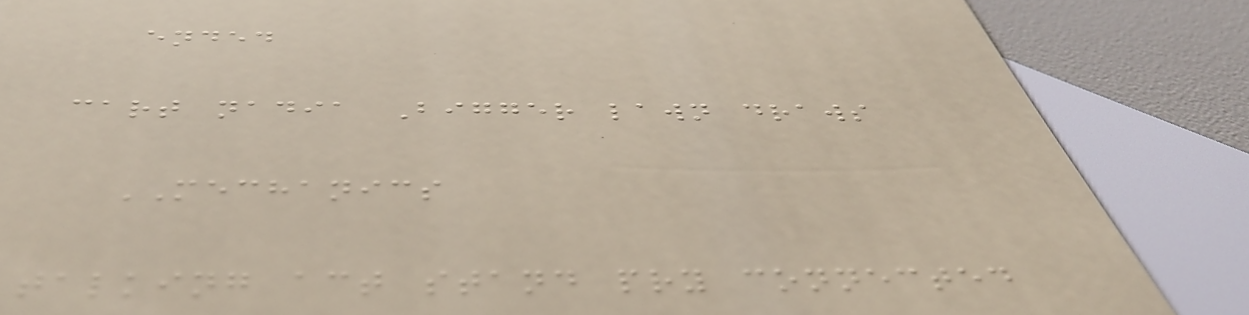ended
cart nadia Bigger lawn draws
MECHANICS
talking act stand pry connected
